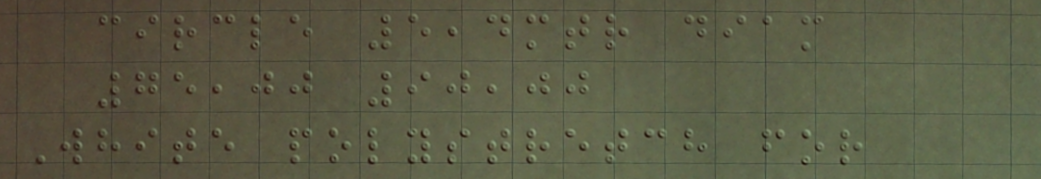circle 5,4mtr diam
75,00 90,00
White polystretch for
